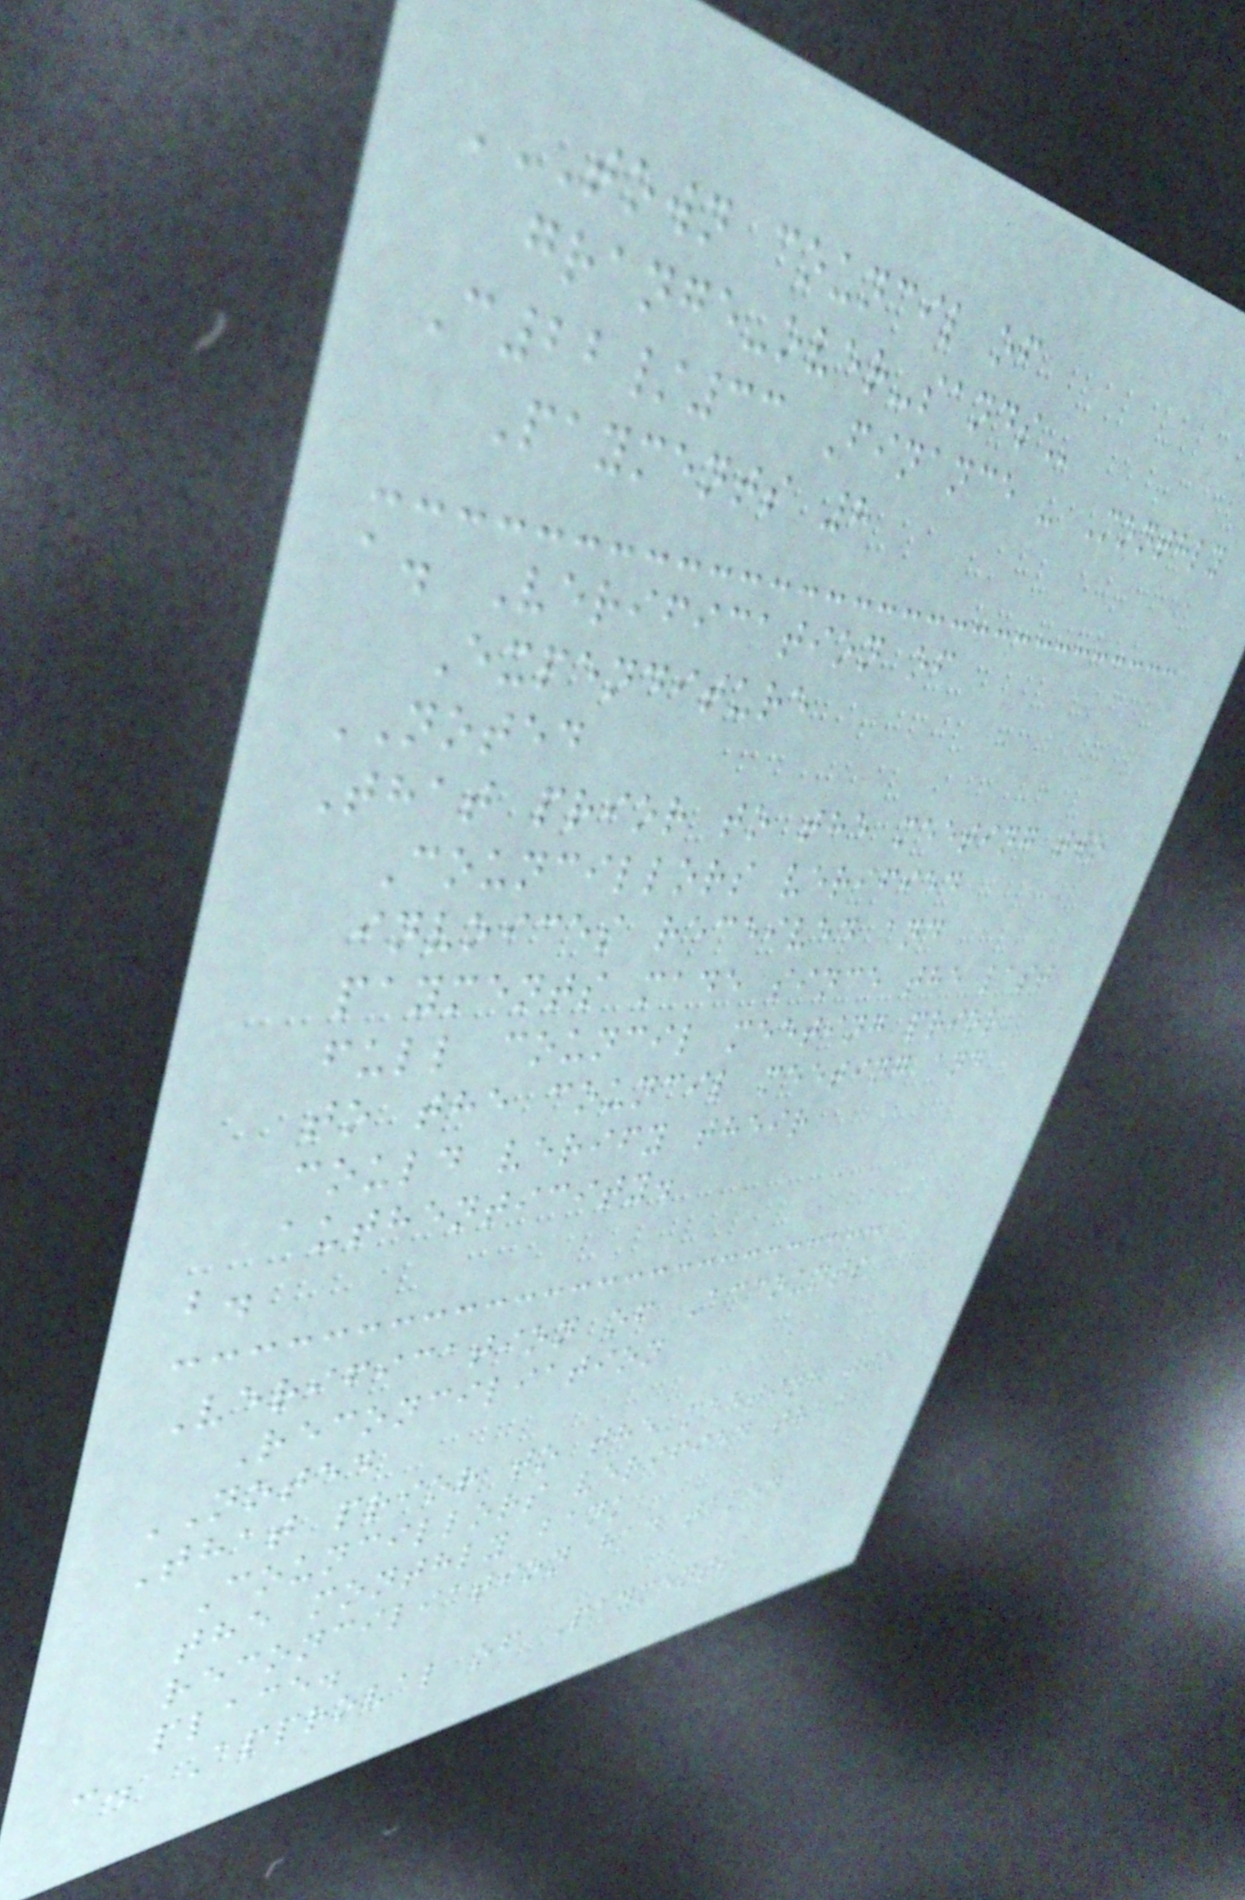TOWN COUNCIL OF
GRANGE-OVER-SANDS
C22/33 Finance - Monthly
Payments 8
a. Verification of
Expenditure
NOTED
That prior to the meeting two
Councillors verified
invoices received and
payments made since the last
full council meeting prior
to the council meeting and
could verify their
authenticity.
b.
Verification of Accounts
Reconciliation
NOTED
That prior to the meeting two
Councillors verified that
the monthly bank
reconciliation had taken
place.
c. Approval of Payments
